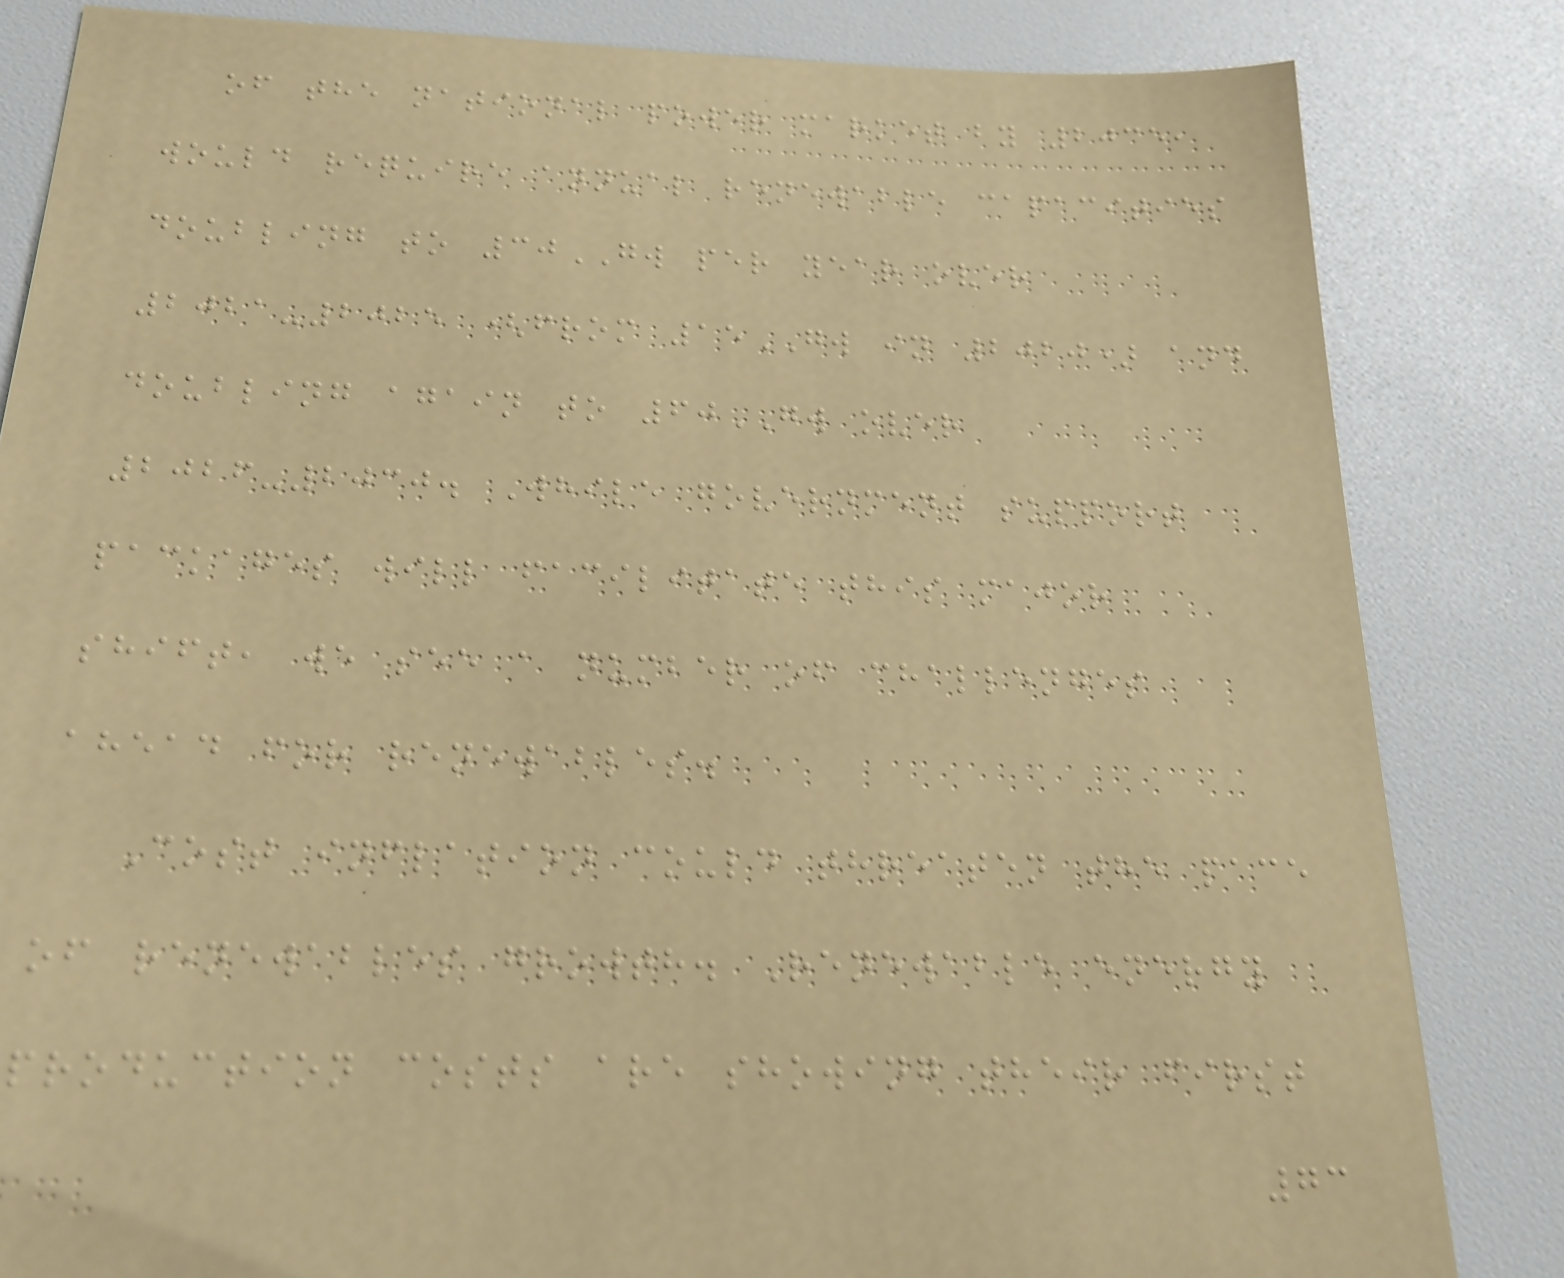of the national power market by 2035,
would require annual renewable capacities
doubling to 30GW per year over
2021-2025 (from 15GW in 2020) and
doubling again to 60GW over
2026-2030. While government support
packages will facilitate this major
shift, we see a number of challenges
ahead for renewables.
Cost inflation could threaten the pace
of renewables growth. Renewable energy
production costs are showing their first
73
